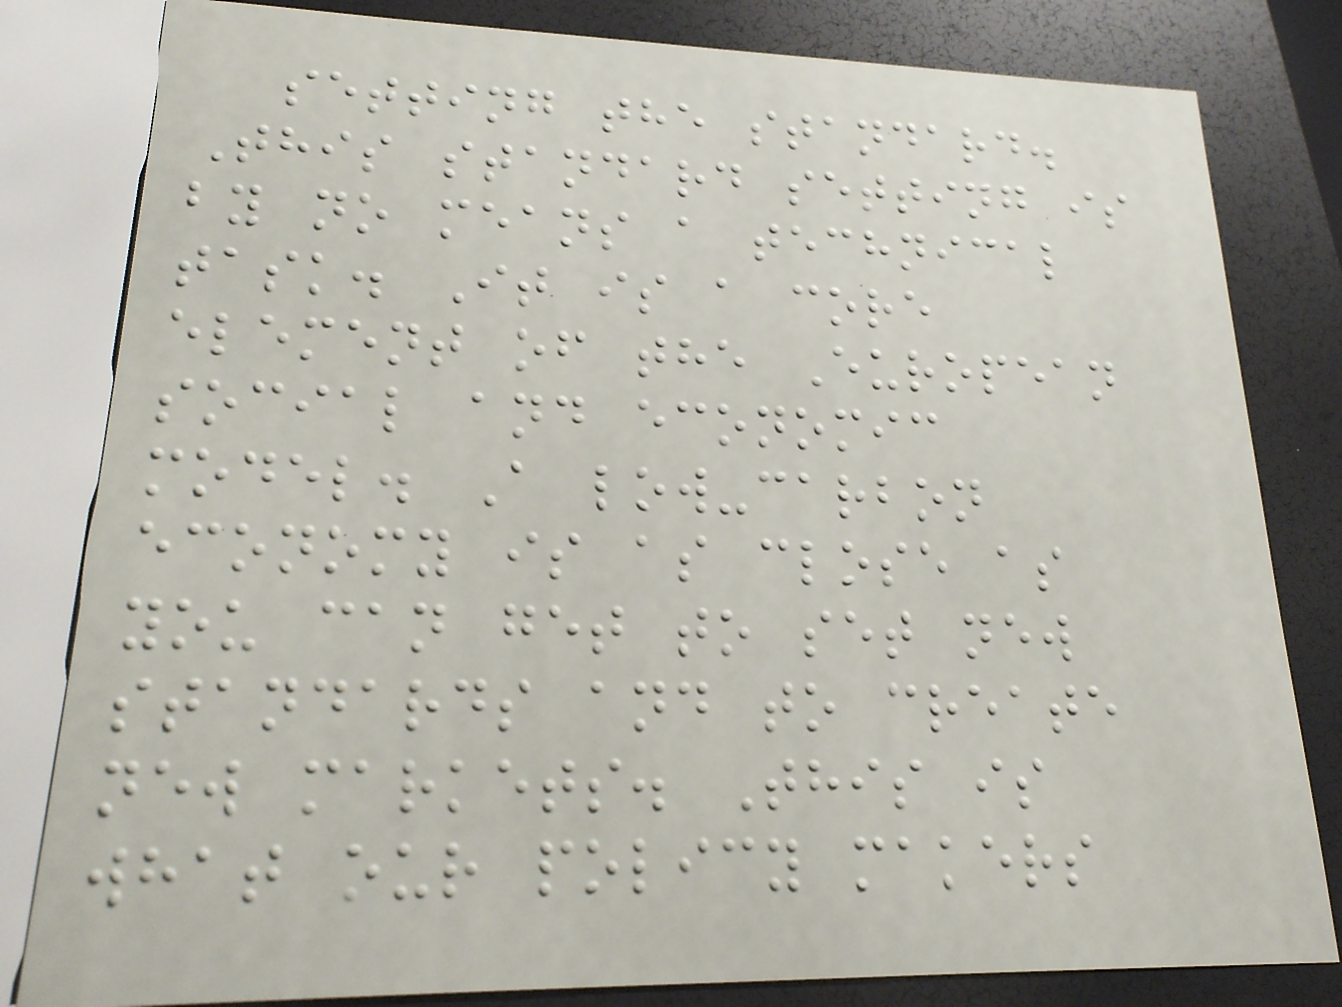setting the standard.
This standard setting is
by no means a technical
task. It is a core
element of the European
social and economic
model. A low-carbon
economy is as close as
you can get to set new
standards and to create
new markets. This is
what our policy makers
